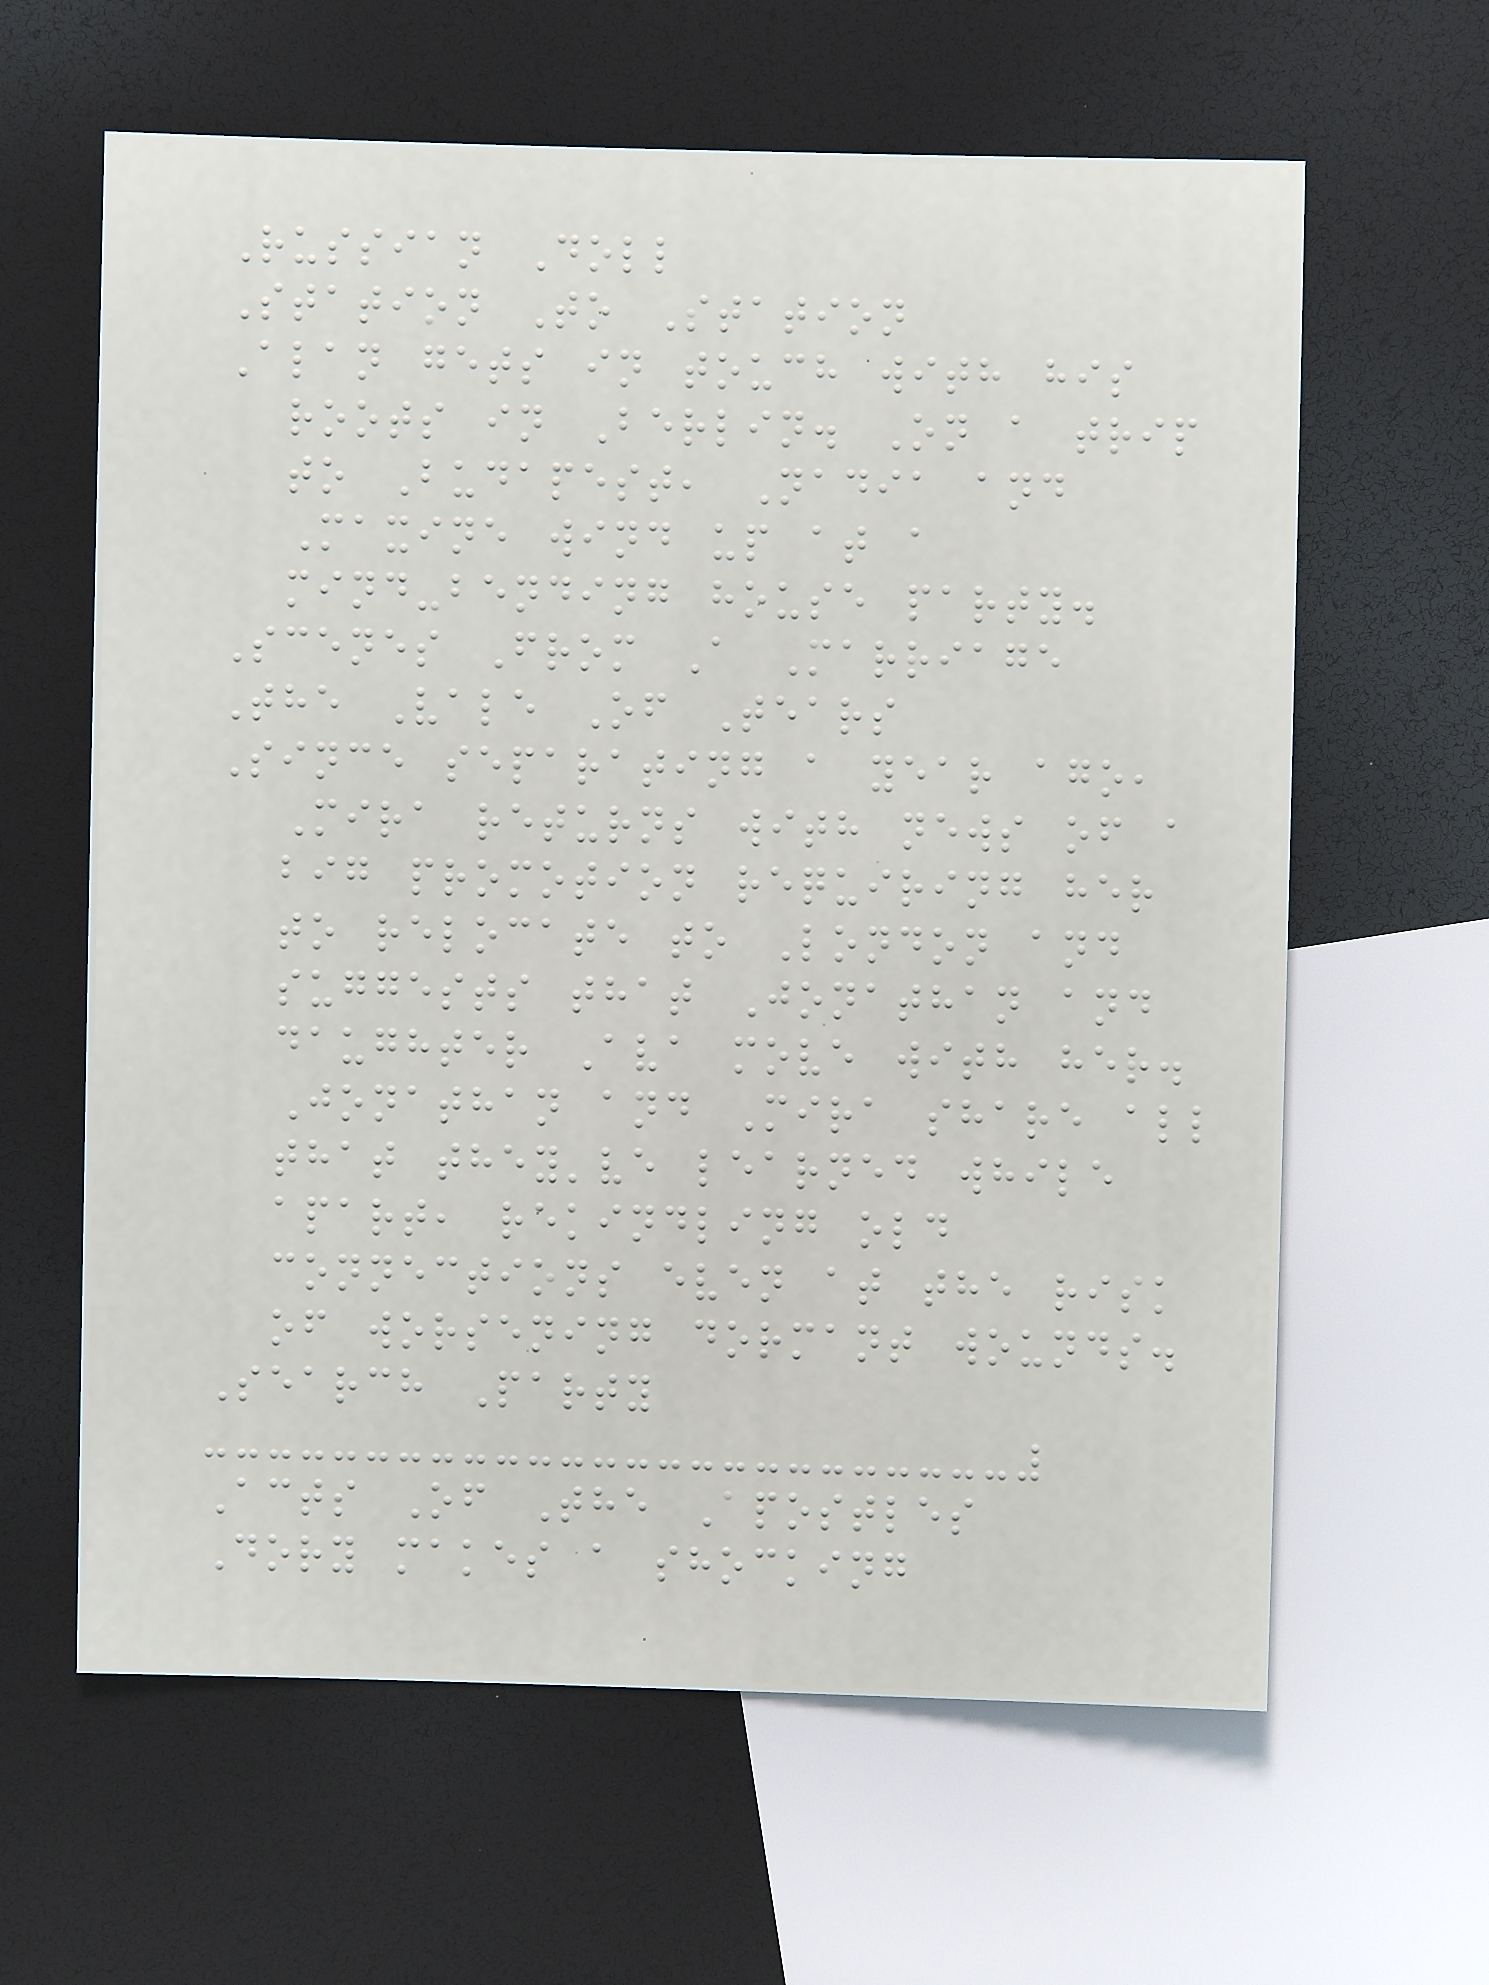Russian Doll
Station To Station
Alan gets in touch with his
roots in Berlin. On a trip
to Budapest, Nadia and
Maxine wind up at a
mind-bending house party.
Scenes From A Marriage
The Vale Of Tears
Since separating a year ago,
Mira returns with news of a
big promotion requiring her
to relocate to London and
suggests that Jonathan and
daughter Ava move with her.
Jonathan and Mira share all
that they've learned while
apart, rekindling old
connections even at the risk
of worsening dormant wounds.
Search Party
Acts Of The Apostles
Dory makes a shocking
